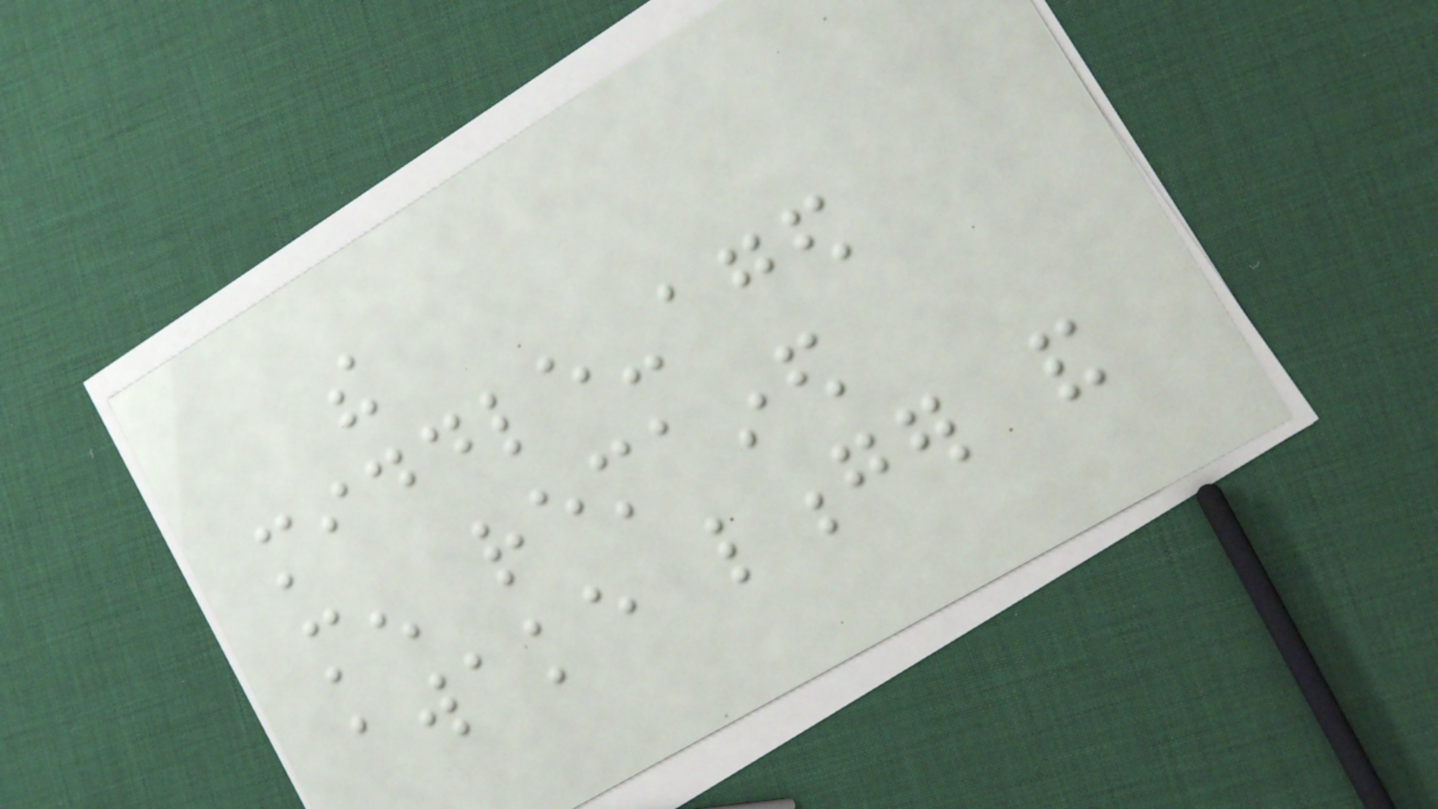the
middle-aged
men remained
awake longer and
